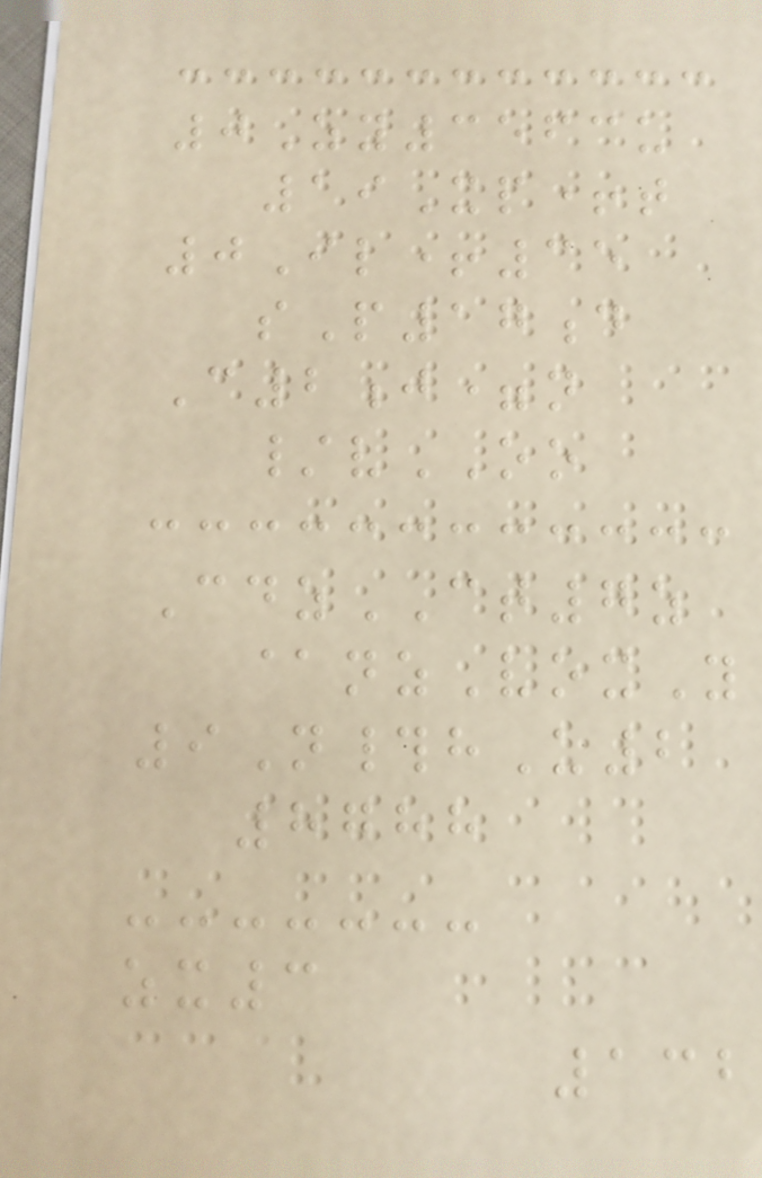0Zy3563u
19Xp+t
0Il+35
sP17d
C2j=n
/vOO
CdzCT7z
@nzVoxY
9N#hU2
8788
zx3
132
